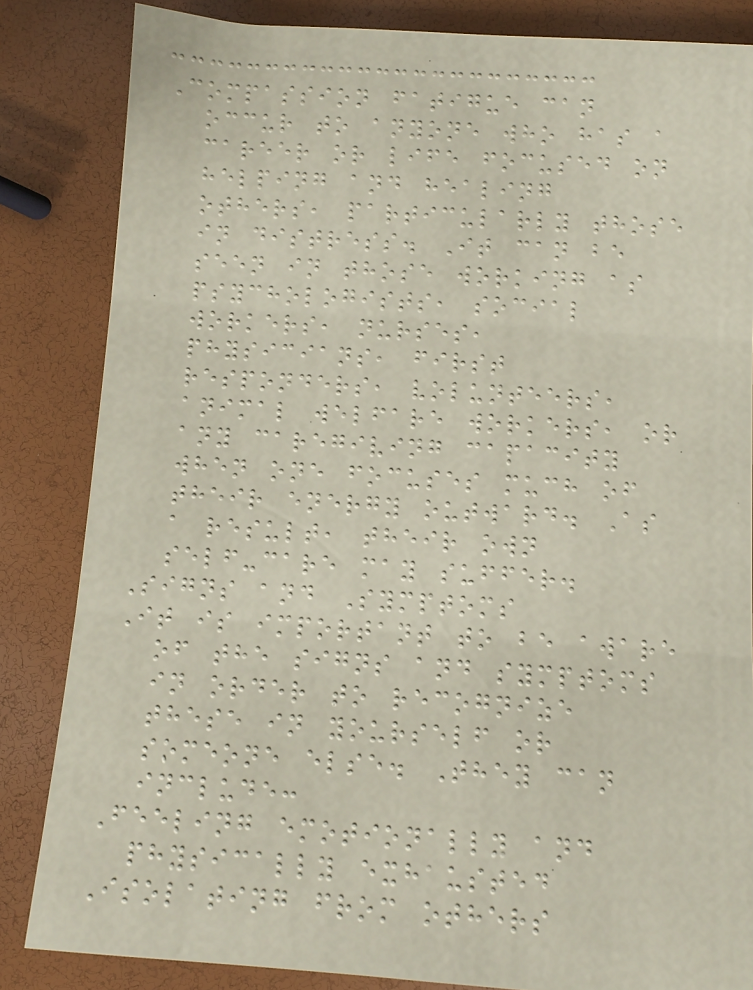Compassion fatigue can
occur to anyone who has a
career or life focused on
helping and healing
others, particularly those
in distress. It can be
seen in those working as
psychologists, social
workers, nurses,
physicians, first
responders, volunteers,
animal welfare workers, or
any caregiving capacity
when one focuses much of
their energy outward. As
a result, their own
self-care may suffer.
Signs and Symptoms
It is important to be aware
of the signs and symptoms
in order to recognize
these in yourself or
someone else. They can
include:
Feeling emotionally and
physically exhausted
Isolating from others
